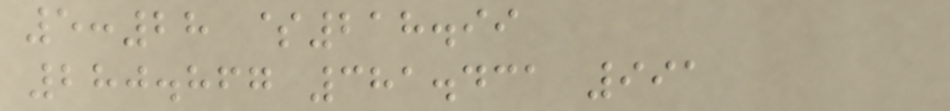5:28 $218.99
280.867 381.431 991
